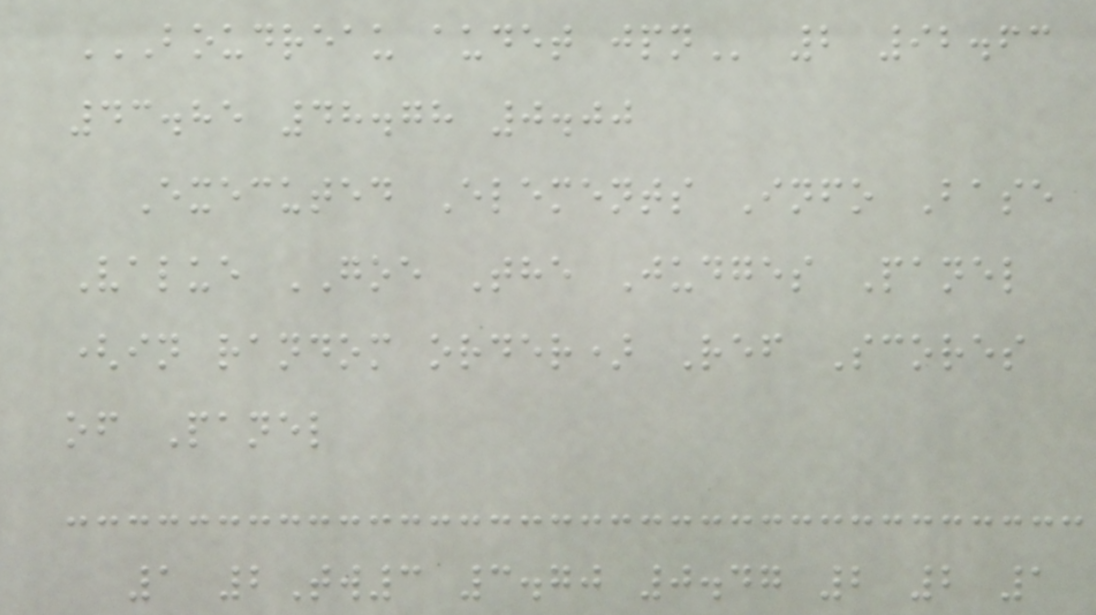BOUDREAU AUDET JPN 2 92.63
43.85 48.78 0.00
Executed Elements Info Base
Value GOE The Judges Panel
(in random order) Ref Scores
of Panel
1 2Tw3 3.70 0.47 2 2 1
